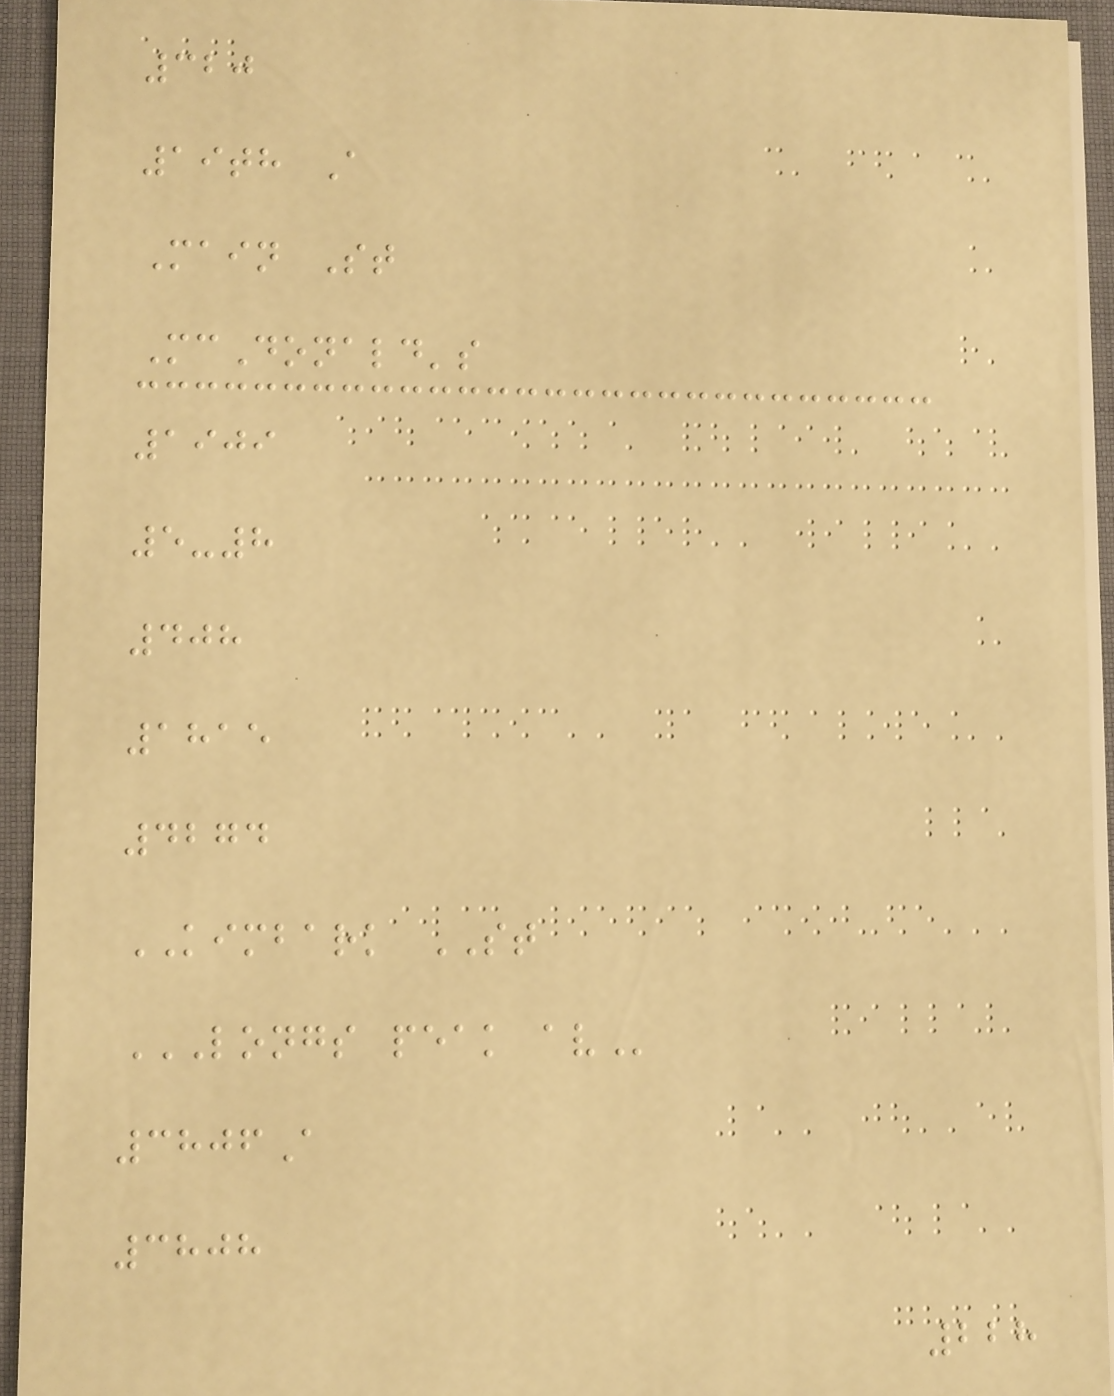320
19th A
Main St
McDonald's
1909
5-8
408
1815
4274
KIMBARK ST
LONGS PEAK AV
3806A
3808
228
